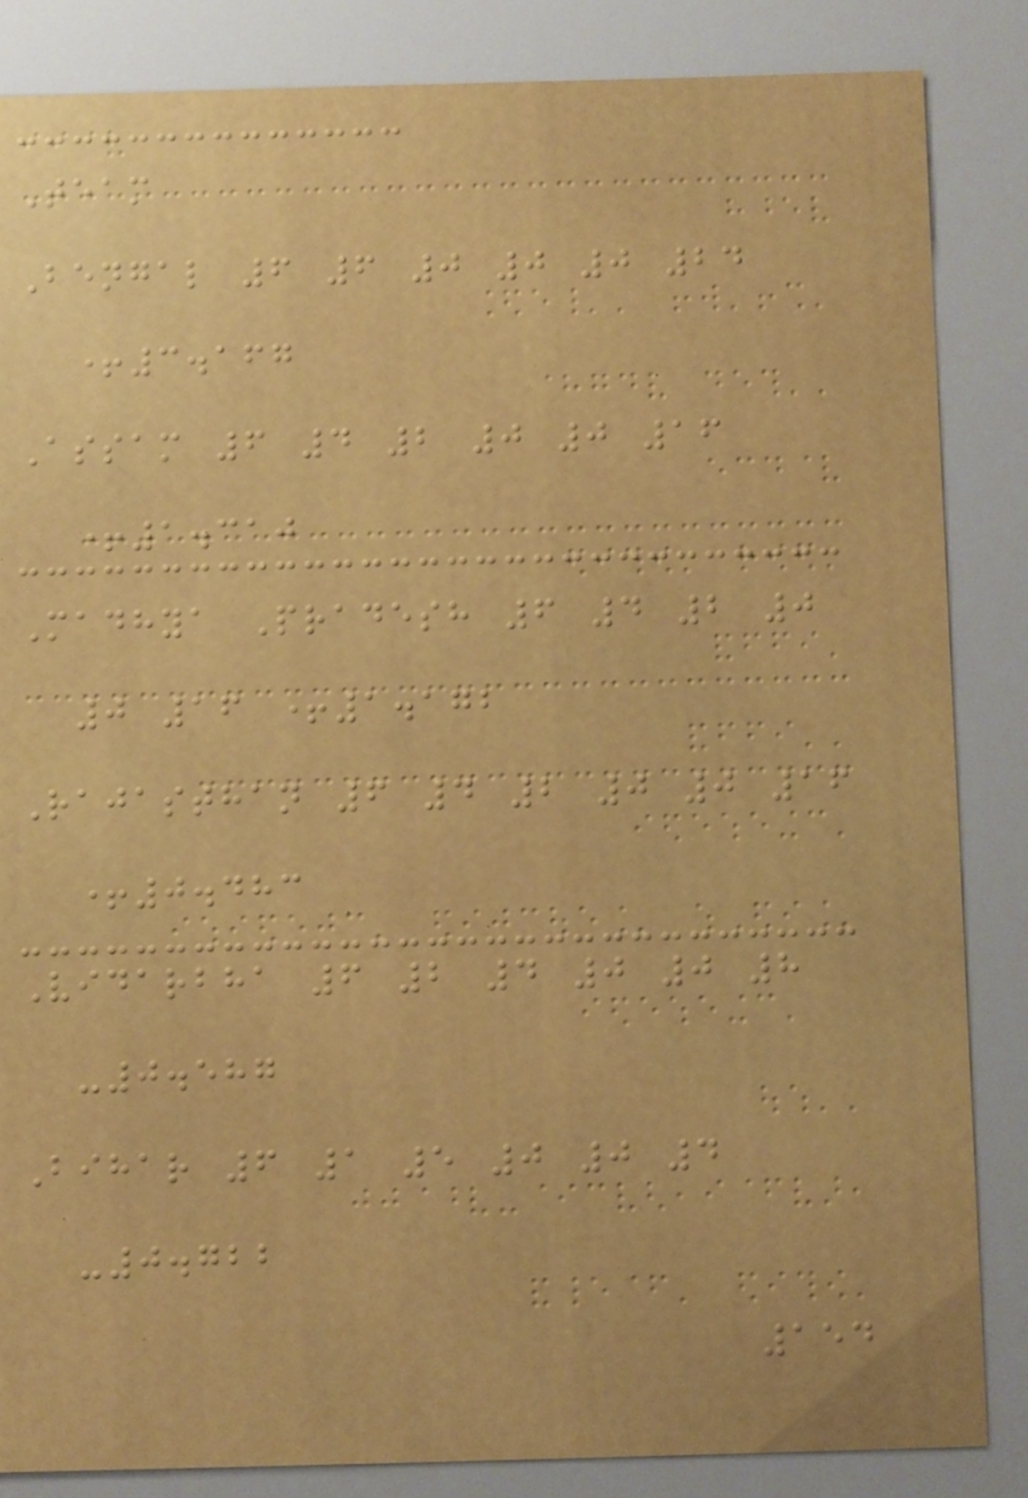Team
Bengal 6 6 0 0 0 24
+3.167
Assam 6 4 2 0 0 16
+1.310
Madhya Pradesh 6 4 2 0
0 16 +1.172
Rajasthan 6 4 2 0 0 16
+0.483
Vidarbha 6 2 4 0 0 8
-0.587
Bihar 6 1 5 0 0 4
-0.722
154
